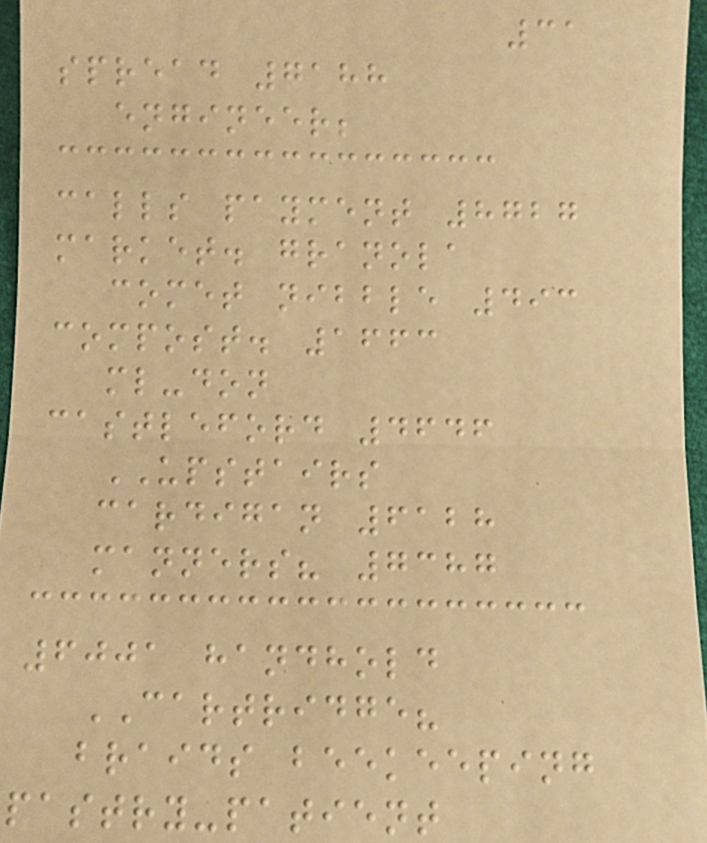31
spread 7188
engineer;
calls payment 8727
market. granola
comet nibble 493
compost. 1663
ml-don
castleford 4646
UPSTAIRS
cardigan 6128
manners? 7387
6001 handhold
CARTRIDGE?
braids beekeeping
pastry-patient
